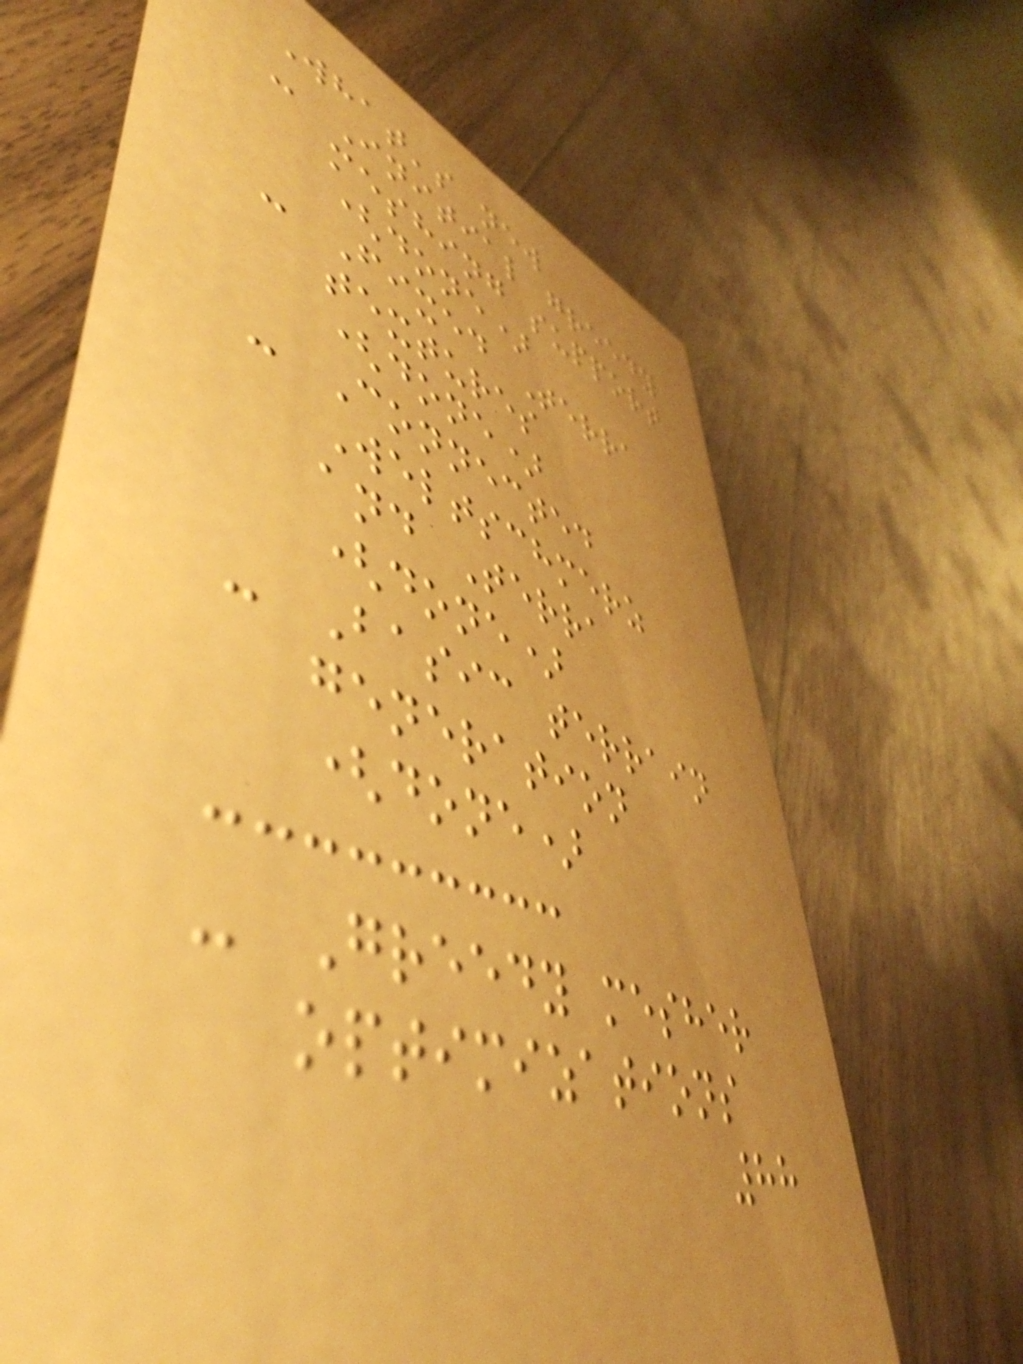What's new
- Initial greedy
meshing support
(done)
- Fixed Terra
textures
(done)
- Connected
Weltschmerz
and Terra
(done)
- Basic terrain
generation
(done)
- Greedy mesher
optimizations
88
